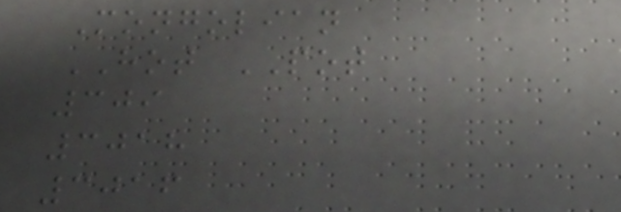Mongolian
HOT POT
309
3018
3016
